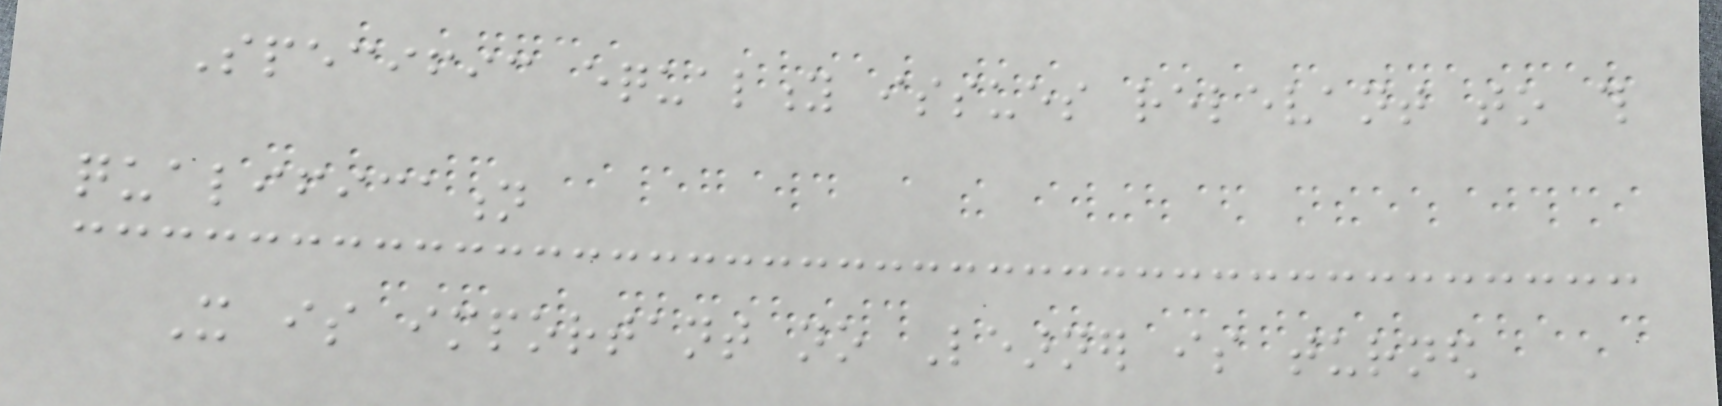Specific equality issues relevant to this
qualification
It is important no Learner is turned
